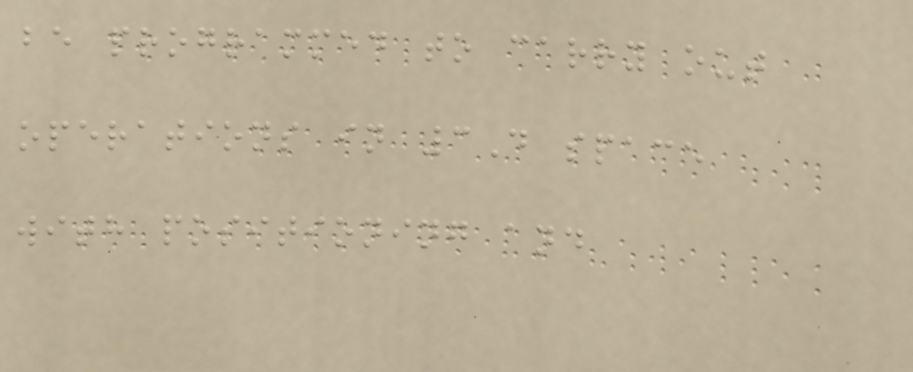be programmed to carry out
operations in 3D space
with positioning and
